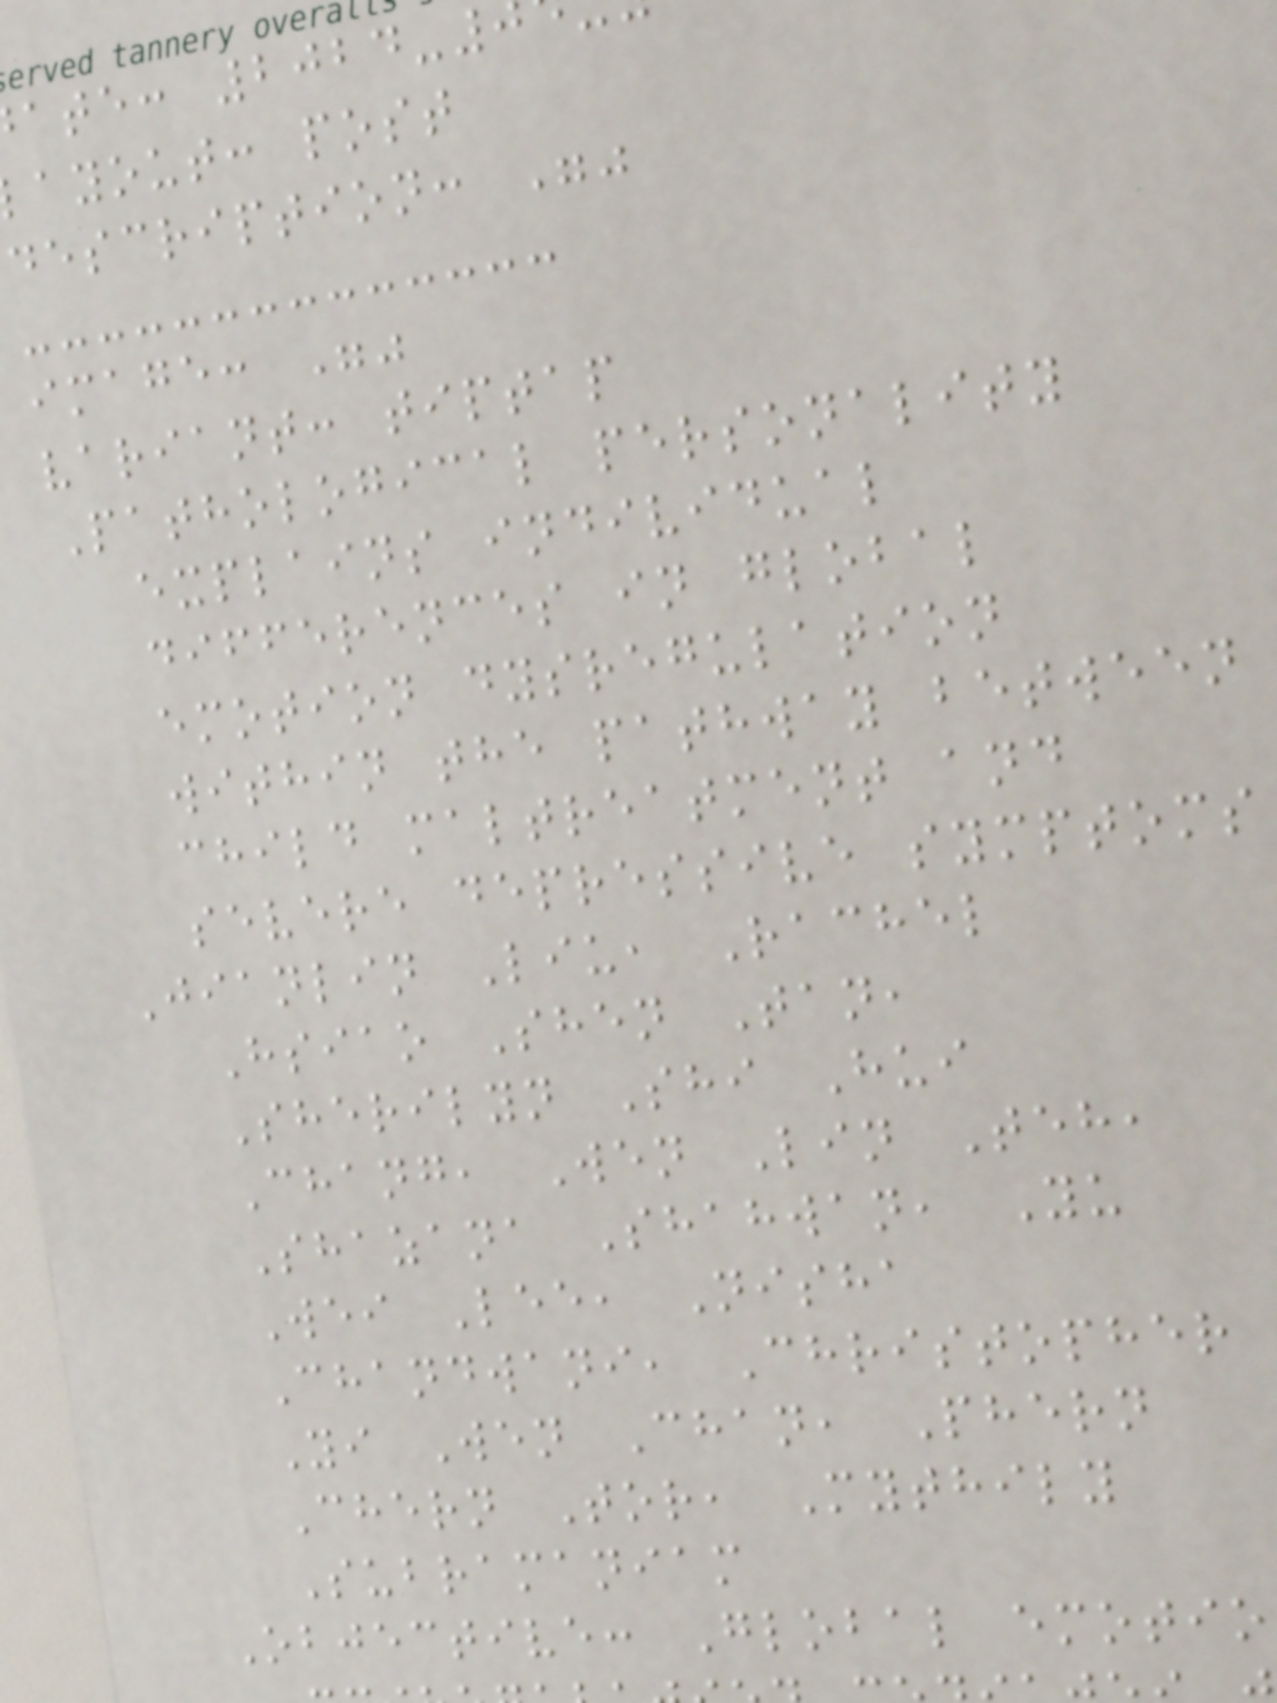ate: 2024-
ayout: post
description: ""
image: ""
variant: tiptap
Pathological personality
explains individual
differences in global
emotion dysregulation
within the pathway between
child maltreatment and
severe depressive symptoms
Jianlin Liu, Rachel
Hsiao Shen Tan,
Sherilyn Shi Hui
Chang, Wen Lin Teh,
Shazana Shahwan, Yu
Wei Lee, Nisha
Chandwani, Christopher
Yi Wen Chan, Phern
Chern Tor, Mythily
Subramaniam
Objective: Global emotio
